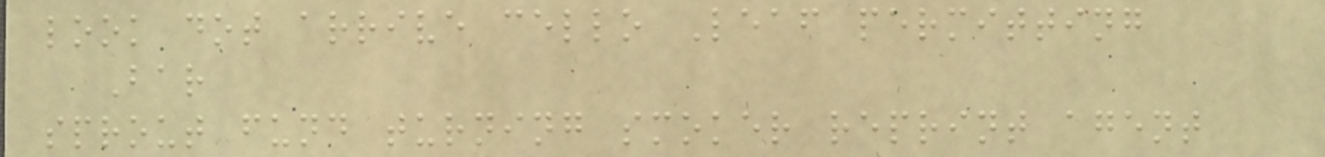look dot arrive cello Leaf permitting
Bar
sprout fund turning smoker reprint agent
